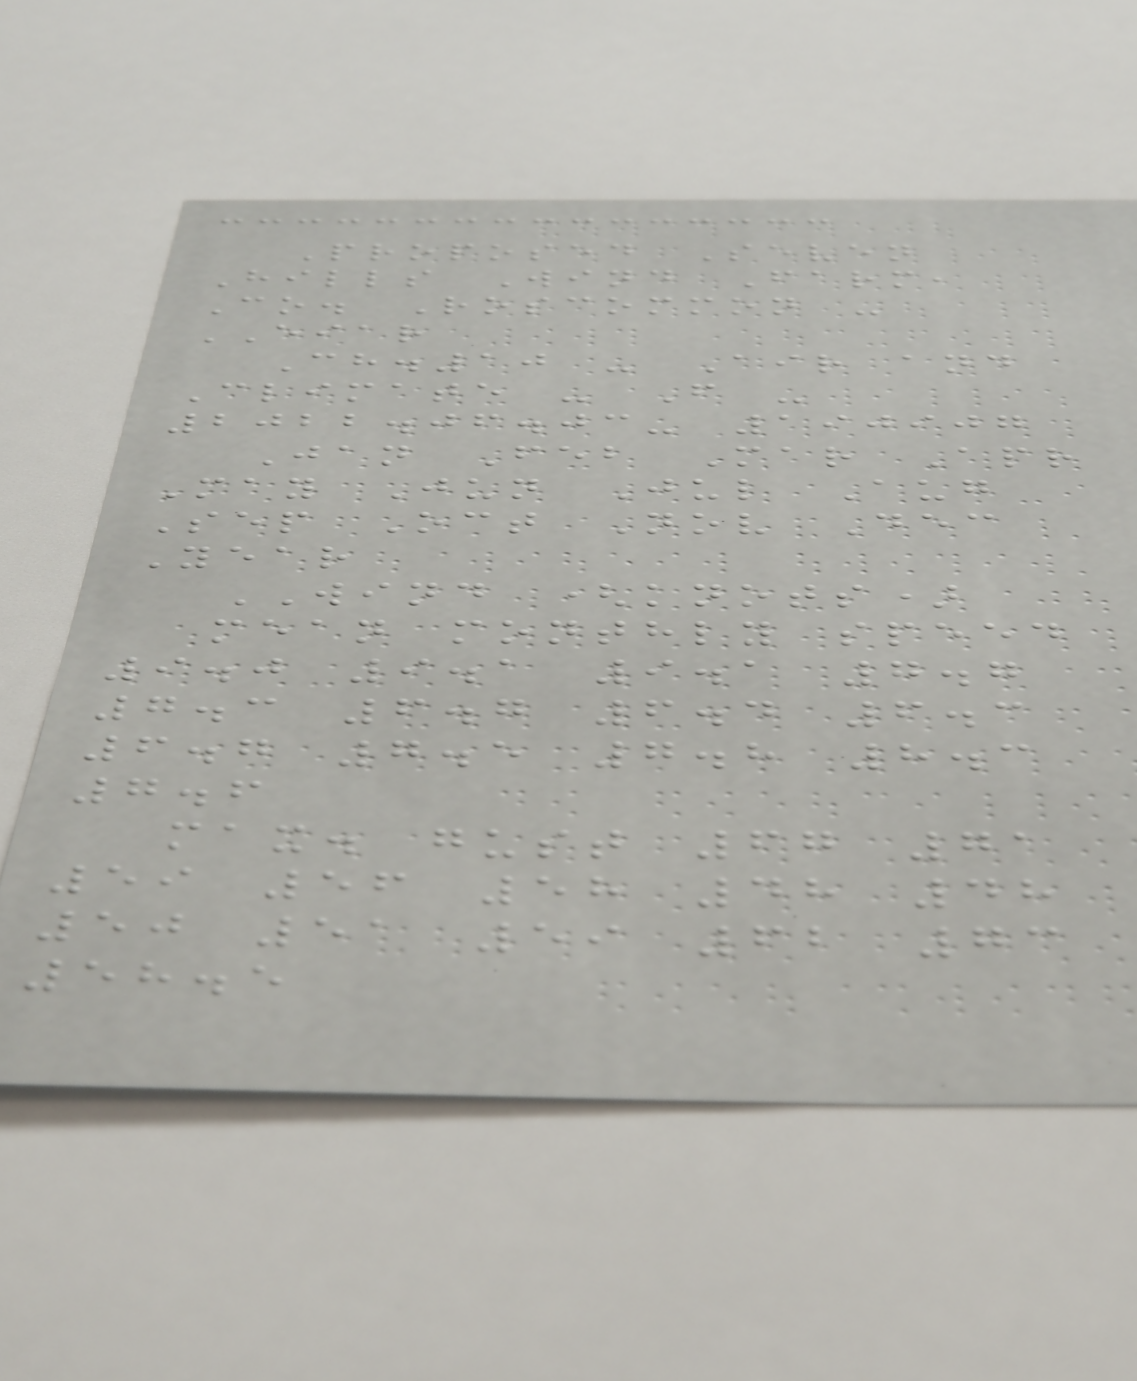Proposed Seven
Hills Wind Farm,
Co. Roscommon -
EIAR
Ch.10 - Air and
Climate - F -
2022.06.03- 190907
Jan Feb Mar Apr
May Jun Jul Aug
Sep Oct Nov Dec
Year
WIND (knots)
mean monthly speed
9.0 9.1 9.1 7.7
7.3 6.7 6.4 6.3
6.7 7.5 7.8 8.3
7.6
max. gust 67 71
59 56 58 48 48
50 51 59 62 73
58.5
